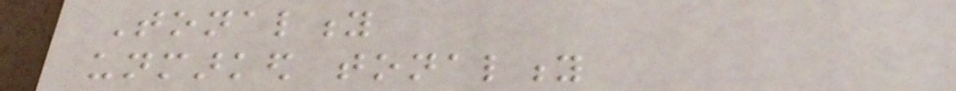Tonality
unmarked tonality
